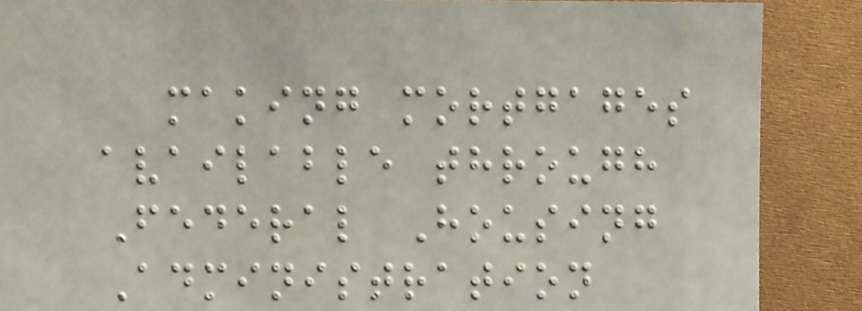making mortgages
available through
Federal Housing
Administration
